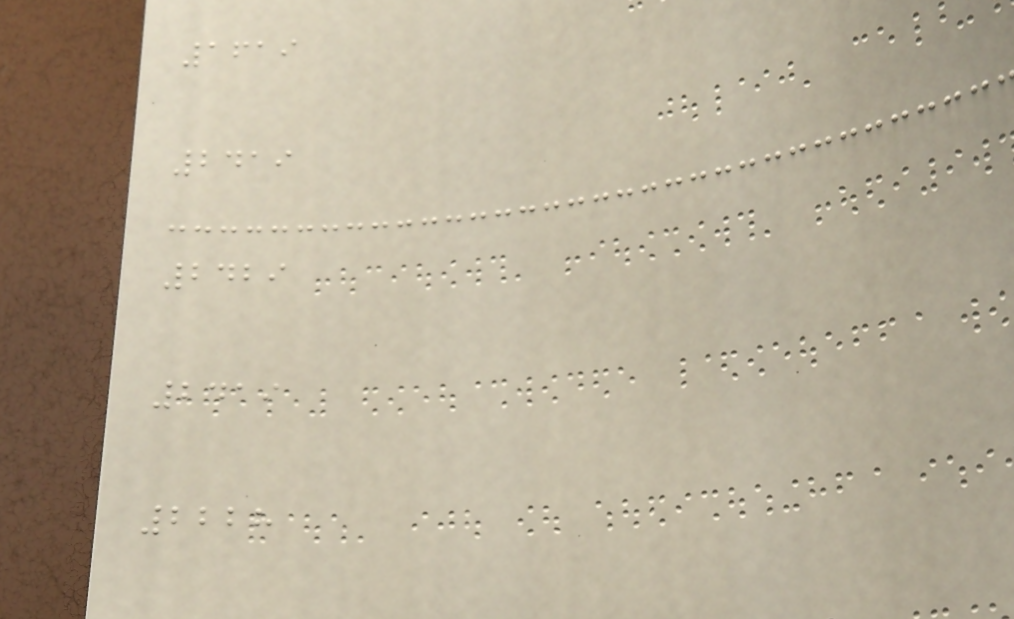1619
2419
2429
2419
2228
